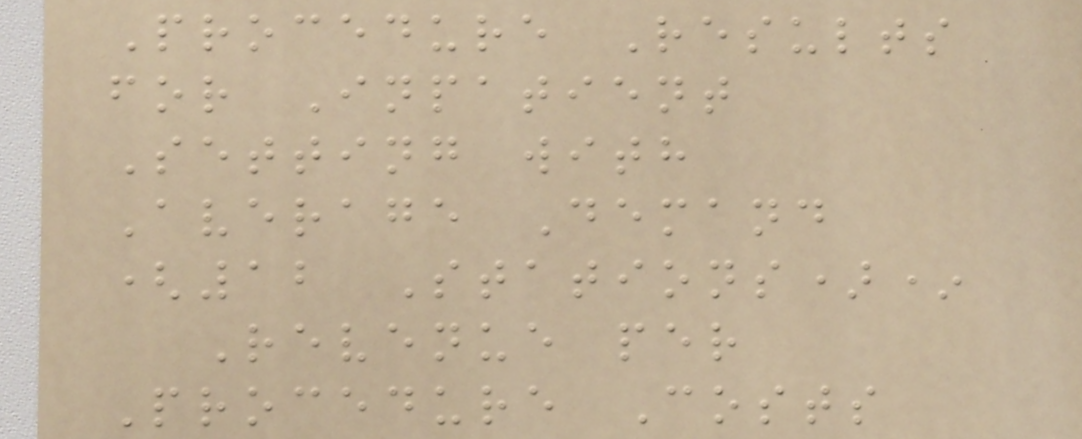Procedure Results
for Inpatient
Setting with
Average Demand
(12 Stations)*
Revenue per
Procedure Costs
